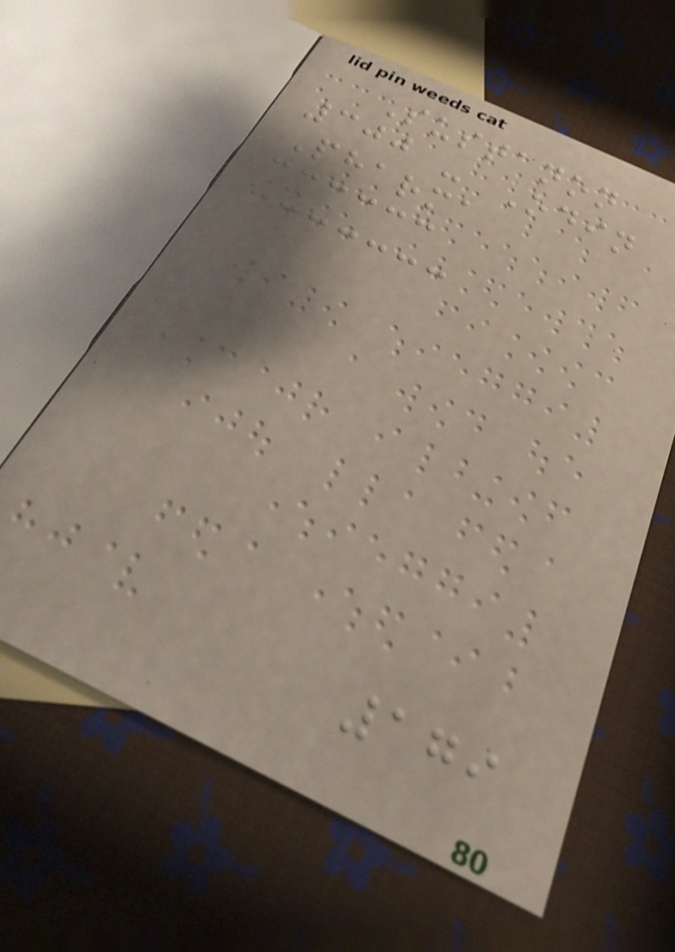Sustanon
300 - Odin
Pharma
179
